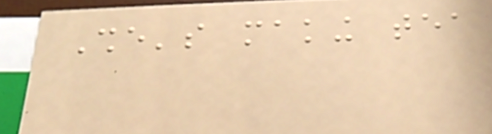She's making tea
